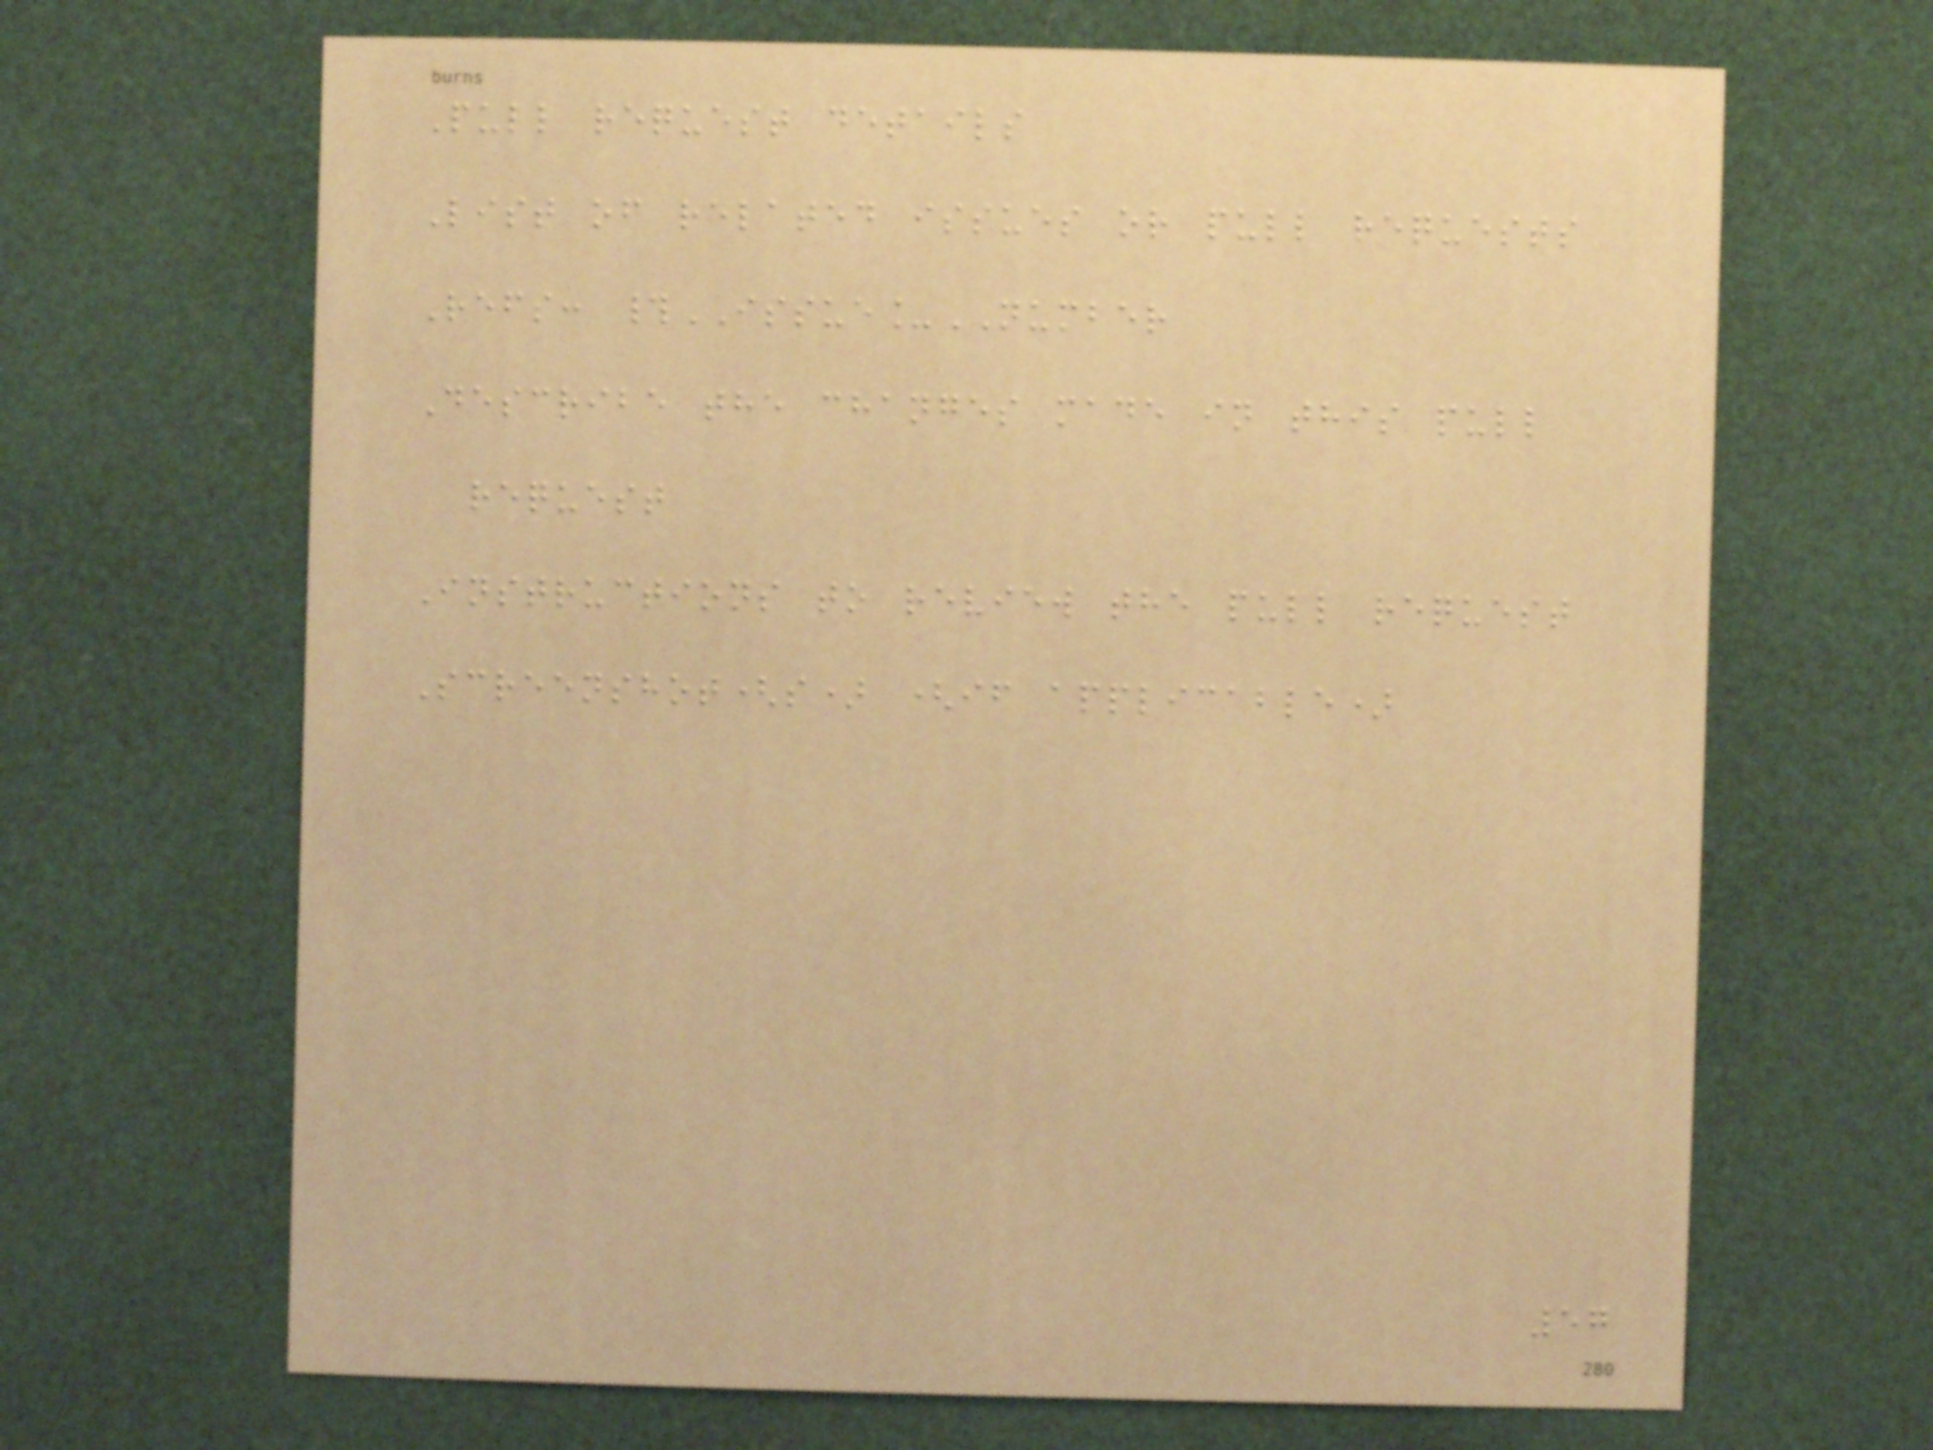Pull request details
List of related issues or pull requests
Refs: #ISSUE_NUMBER
Describe the changes made in this pull
request
Instructions to review the pull request
Screenshot(s) (if applicable)
57
